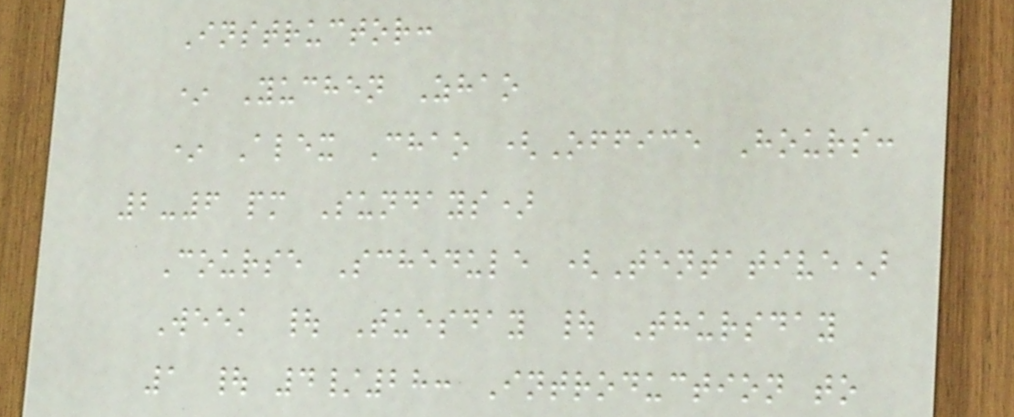Instructor:
* Yuchen Zhao
* Alex Chao (Office Hours:
2-6 pm Sundays)
Course Schedule (Tentative)
Week | Tuesday | Thursday
1 | 4/28: Introduction to
